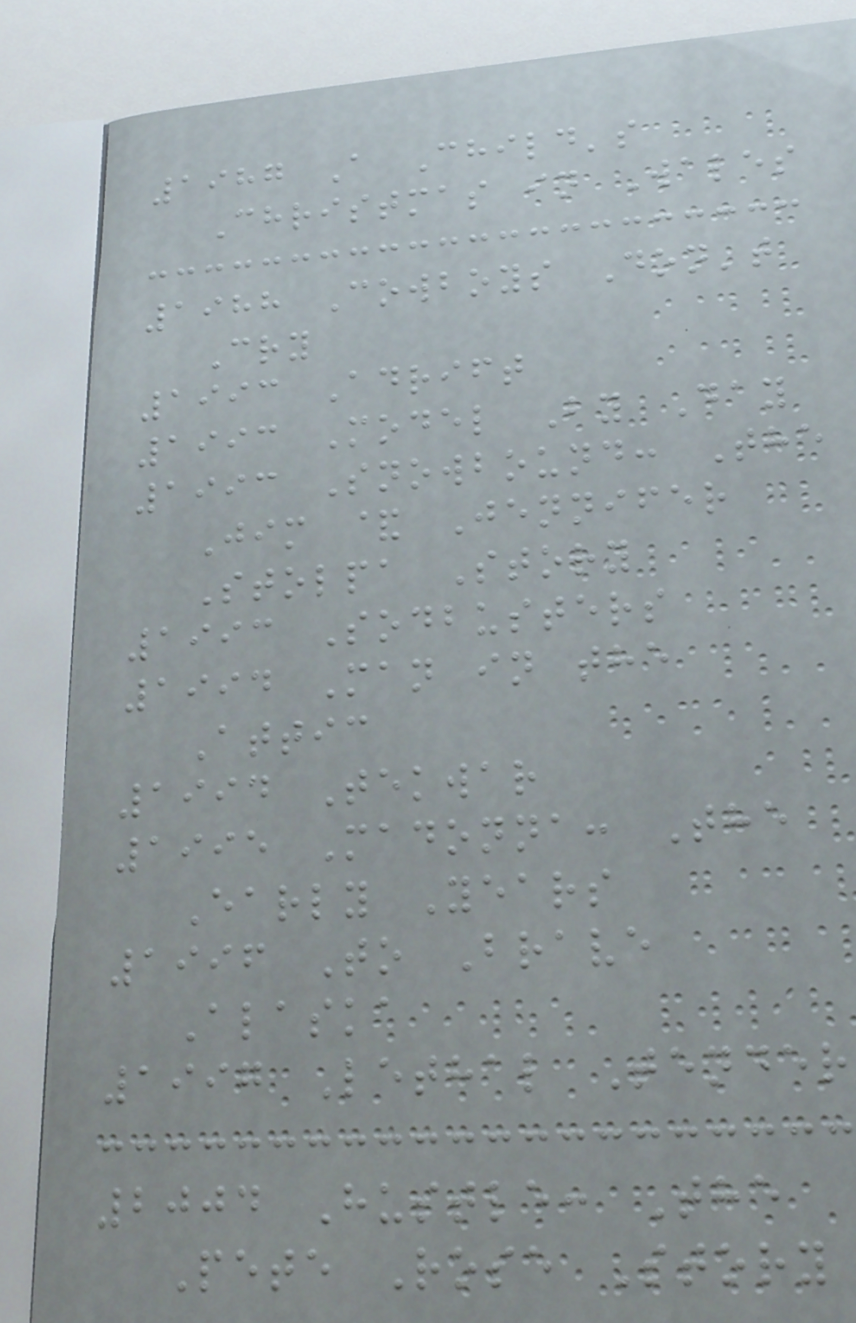1987 A Child's
Christmas in Wales
1988 Cowboys Don't
Cry
1993 Adrift
1993 Model By Day
1993 Snowbound: The
Jim & Jennifer
Stolpa Story
1993 Sodbusters
1994 Man in the
Attic
1994 Tekwar
1995 Madonna: The
Early Years
1996 To Brave
Alaska
1997 Lethal Tender
2004 Hustle: The
Pete Rose Story
